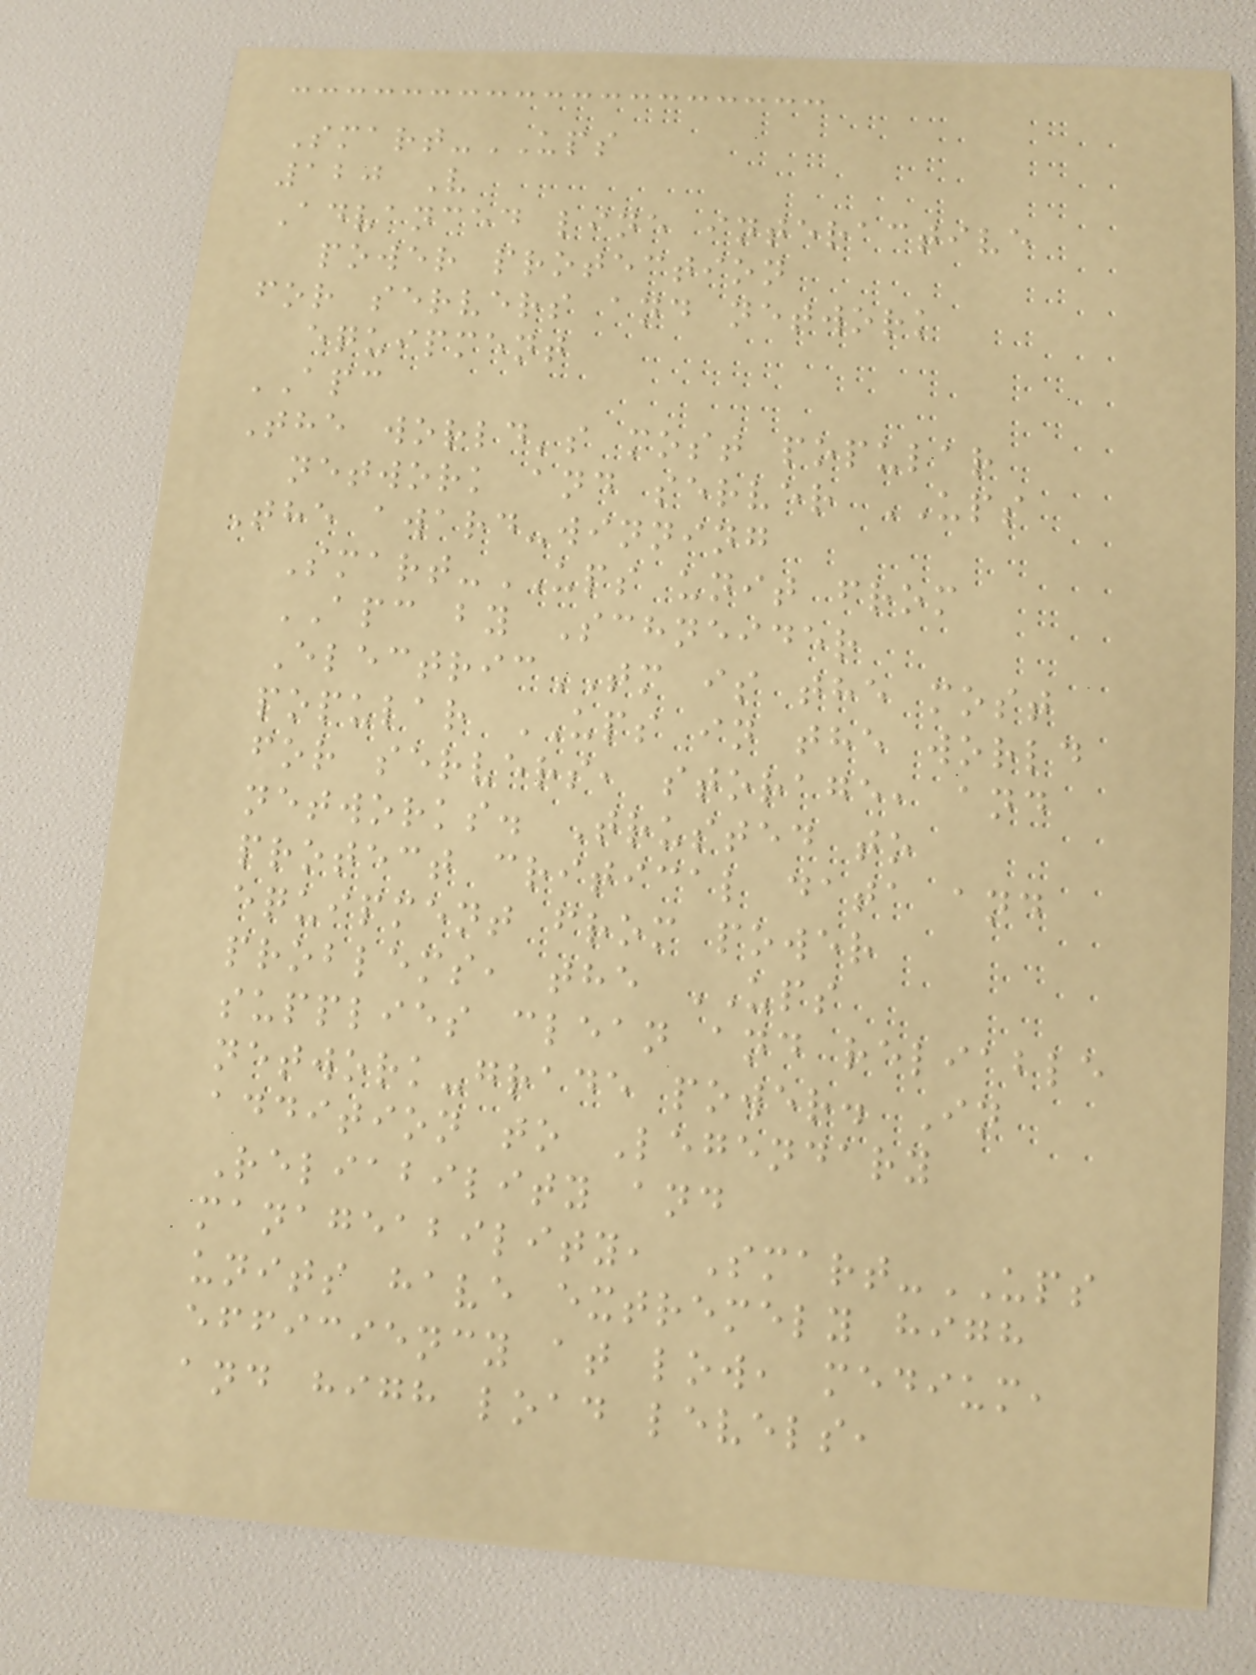Smart-UPS
120 V
Advanced line interactive
power protection
for servers and network
equipment
APC
The world's most popular
network and server UPS
The award-winning
Smart-UPS unit from
APC by Schneider
ElectricTM is the most
popular UPS in the world
for servers, storage, and
networks. Trusted to
protect critical data and
equipment from power
problems, the UPS
supplies clean and reliable
network-grade power. In
addition to Legendary
Reliability and
manageability, Smart-UPS
units have extremely high
efficiency at low, medium,
and high load levels,
